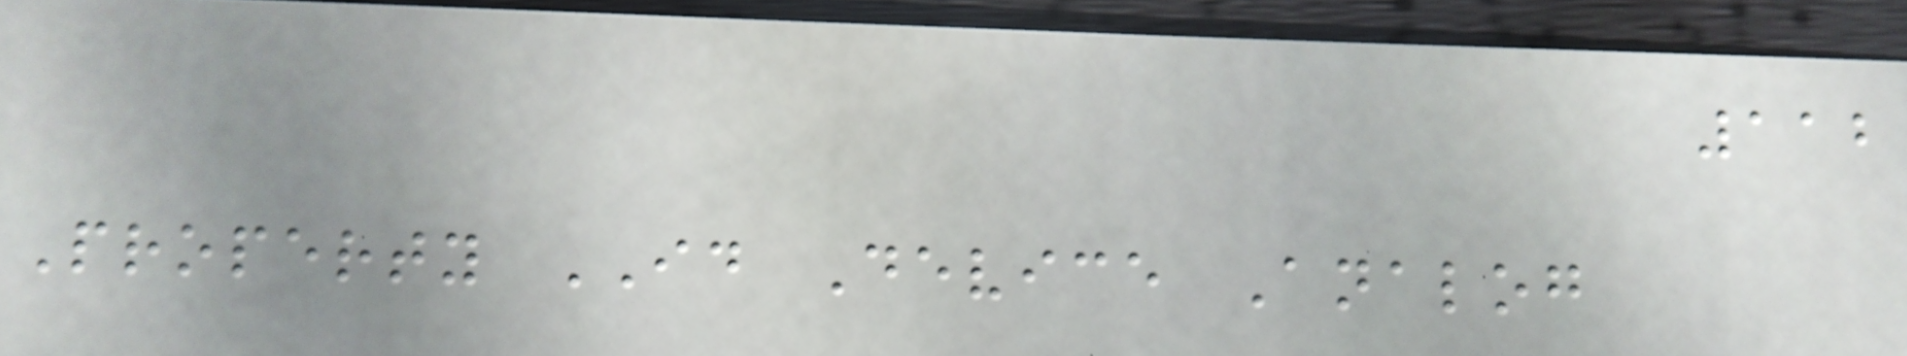112
Property ID Device Analog
